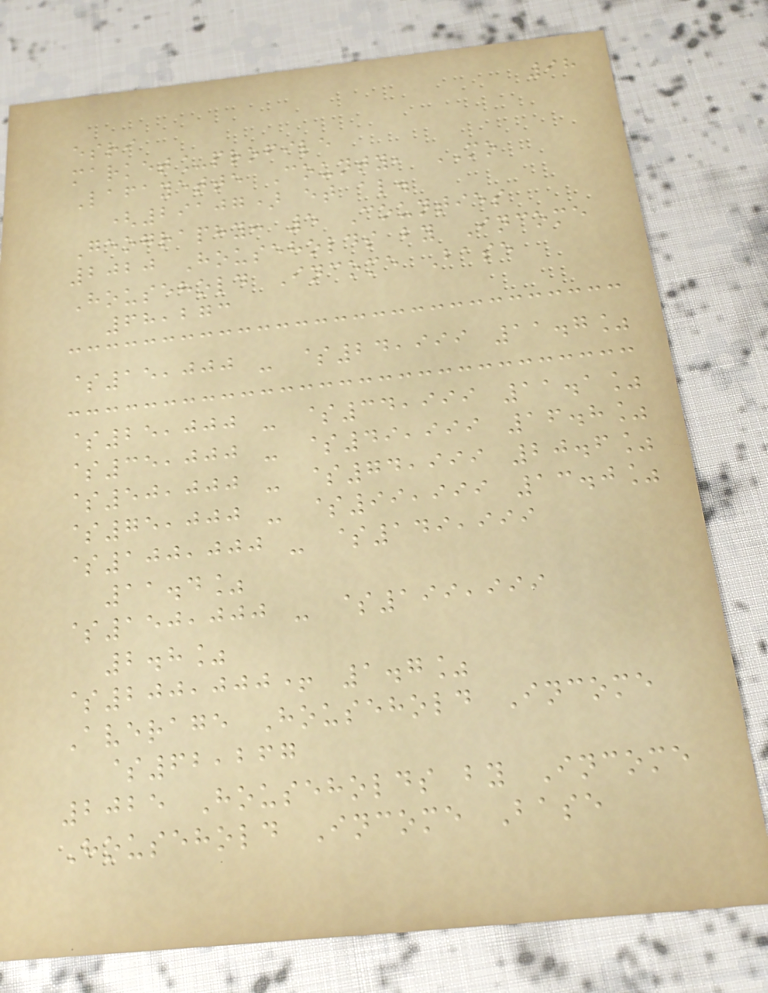98
esri
market_profile
Lafayette County, MO
(29107) et al.
Geography: 5 Counties
2020 Households by Income
Household Income Base
68,273
$15,000 - $24,999 11.7%
$25,000 - $34,999 11.1%
$35,000 - $49,999 16.8%
$50,000 - $74,999 20.6%
$75,000 - $99,999 13.0%
$100,000 - $149,999
11.4%
$150,000 - $199,999
2.8%
$200,000+ 1.7%
Average Household Income
$62,267
2025 Households by Income
Household Income Base
